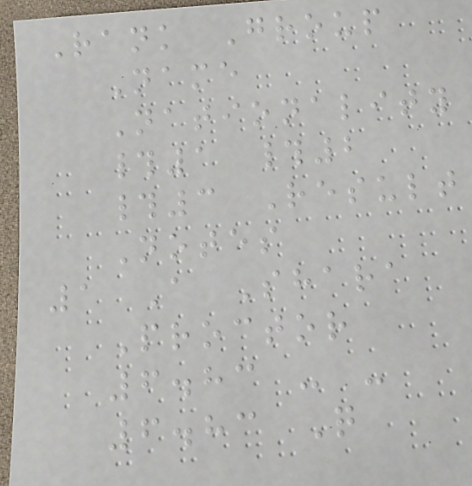Rank Group
Name
Nationality
#1 #2
#3 Result
Notes
1 A Shara
Proctor
6.83 - -
6.83 Q
